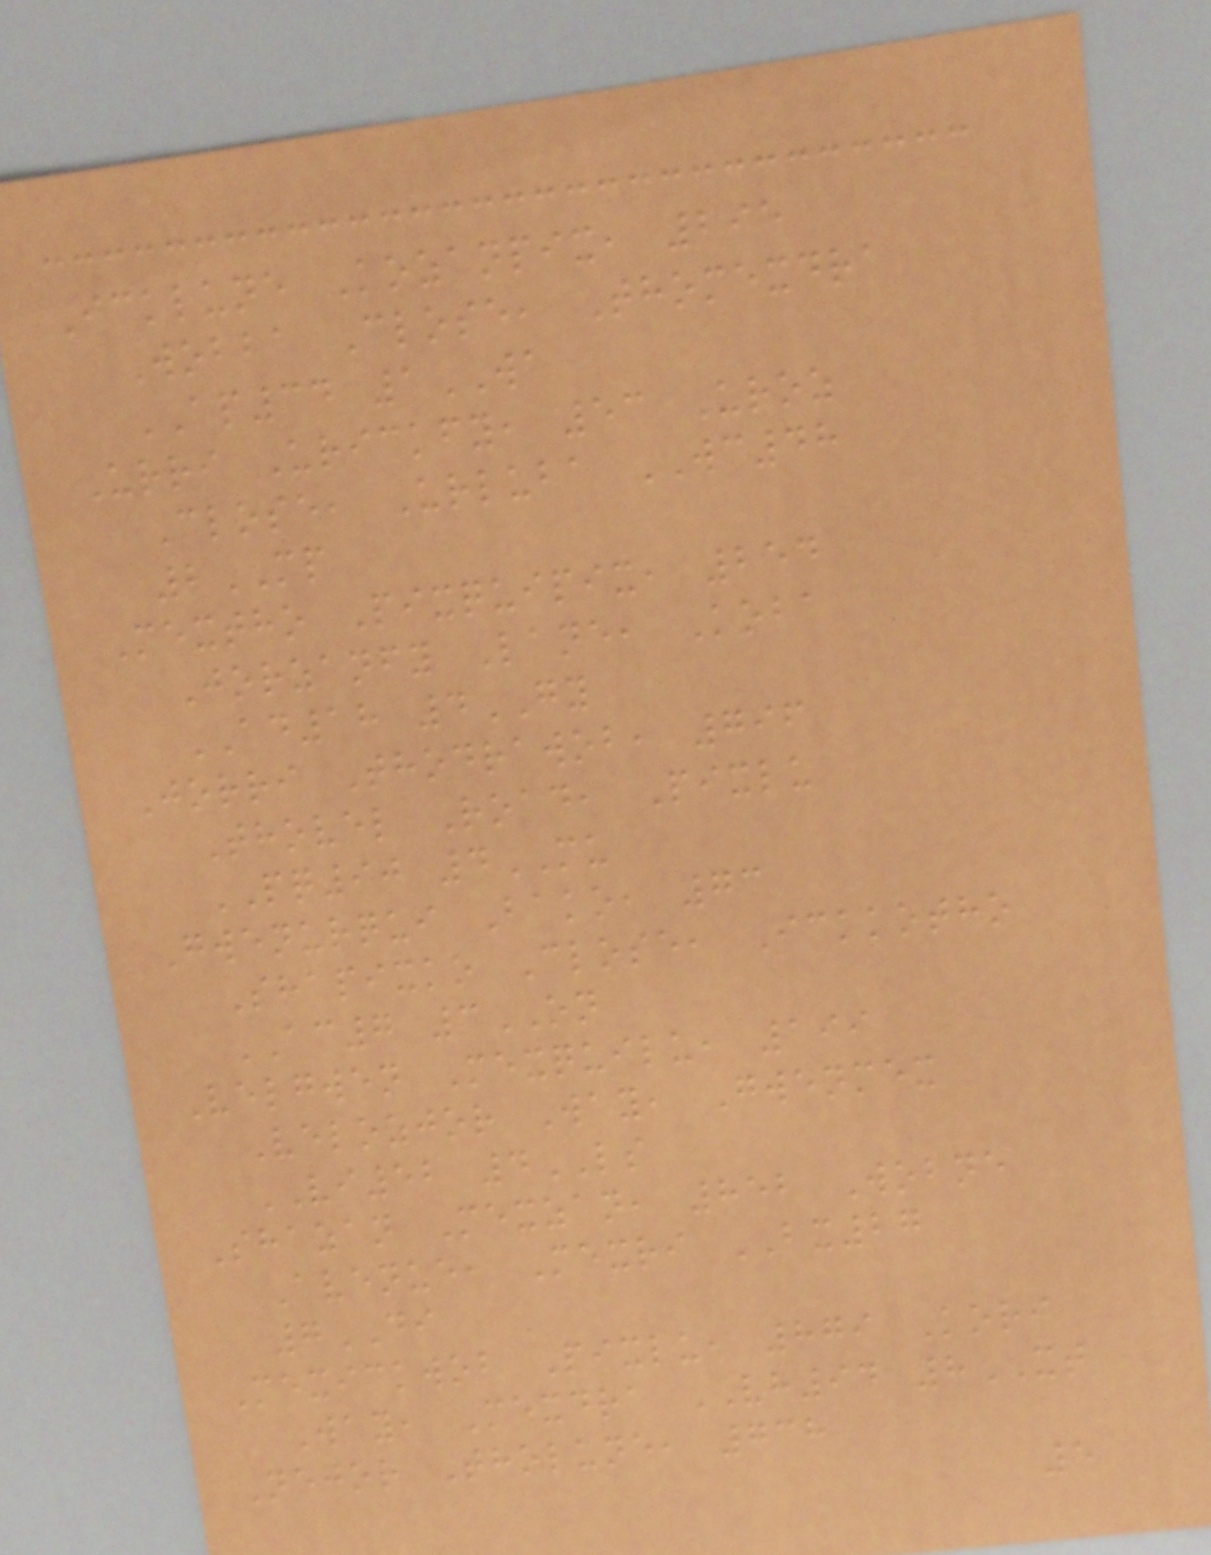Icklune Kozanpix, 295
Wobba Close, Thomexdra
AP34 1WA
Urri Urickfy, 53 Uroz
Close, Urluba WC48
2MP
Mextho Pixquipix, 254
Jorzanfy Lane, Koba
AD18 4GY
Jorri Thodrawob, 796
Thovel Road, Pixlu
PQ90 4MU
Gwenurqui Bako, 73
Shapixko Close, Ickkotho
AC7 3ON
Velgwen Mexquilu, 199
Velozjor Way, Gwenmex
VI52 4LS
Shazan Mexzan, 852 Wobne
Avenue, Mexri BX27
7DI
Mexickwob Pixlu, 879 Kori
Way, Mexdra VH94 8XT
Nejor Tholune, 738
5
